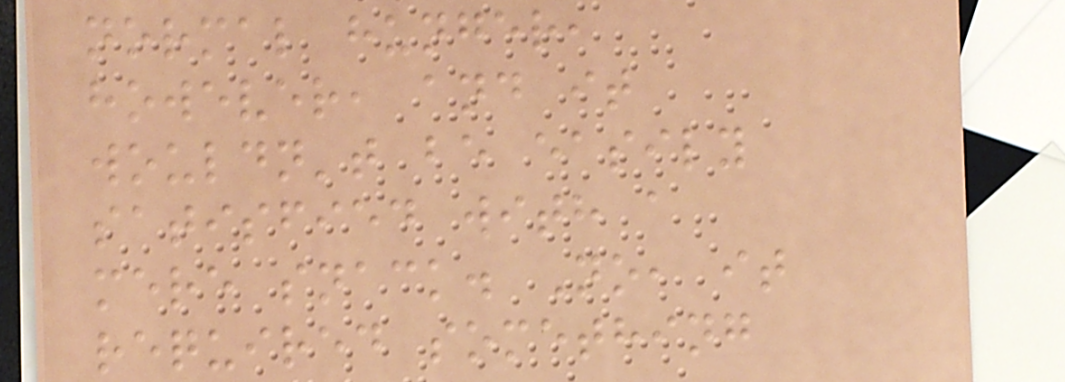normal hunger,
however, and it
wouldn't be easily
satisfied with a
mere snack. No, it
required something
